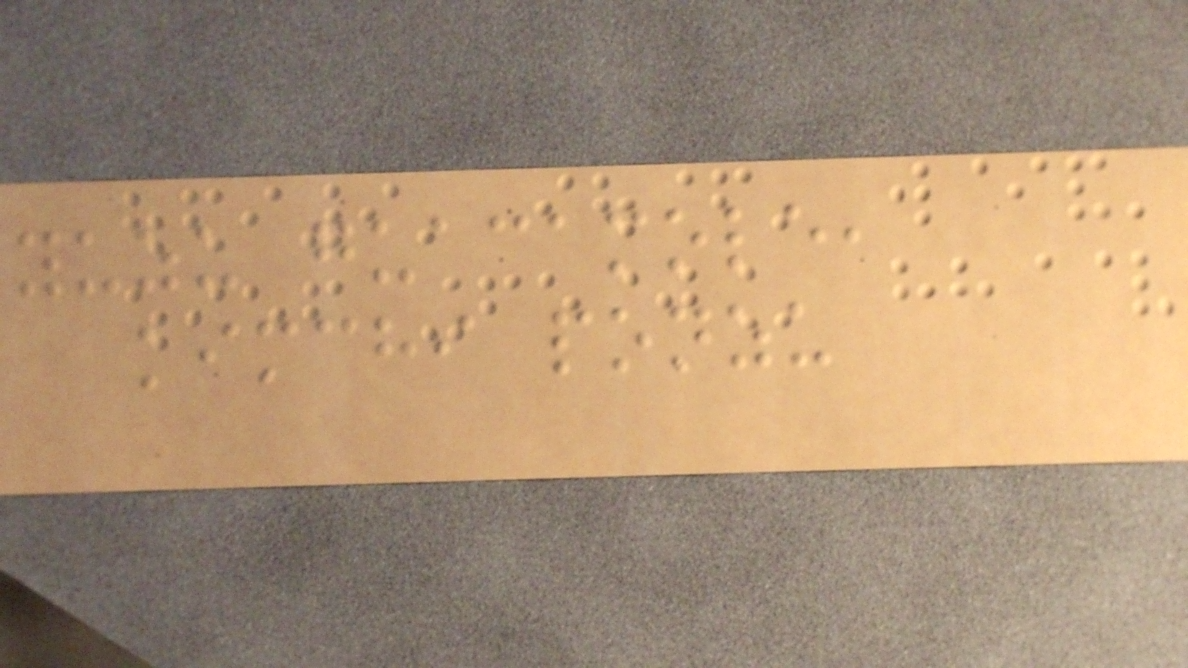yuzu guacamole,
kimchi ponzu
